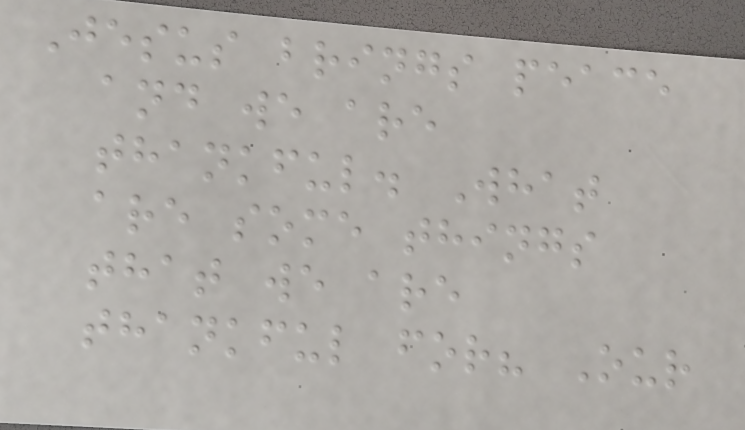Jesus brings peace
and we are
thankful. What
are some things
that we are
thankful for? Our
